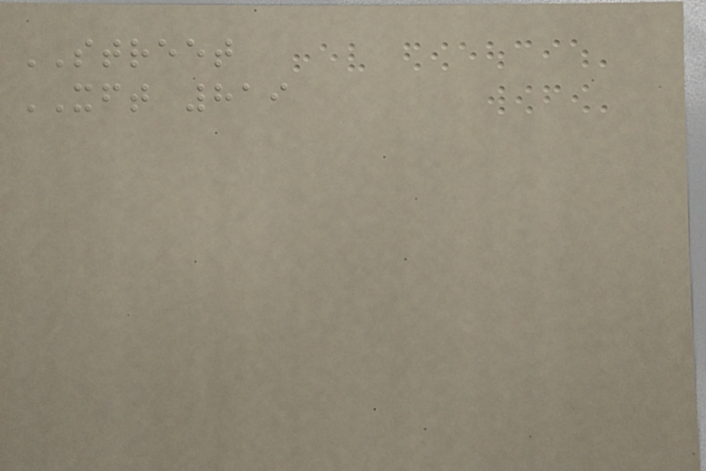STREET
XFT 819
